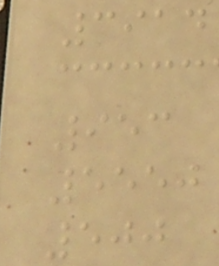3914
953
5550
500
